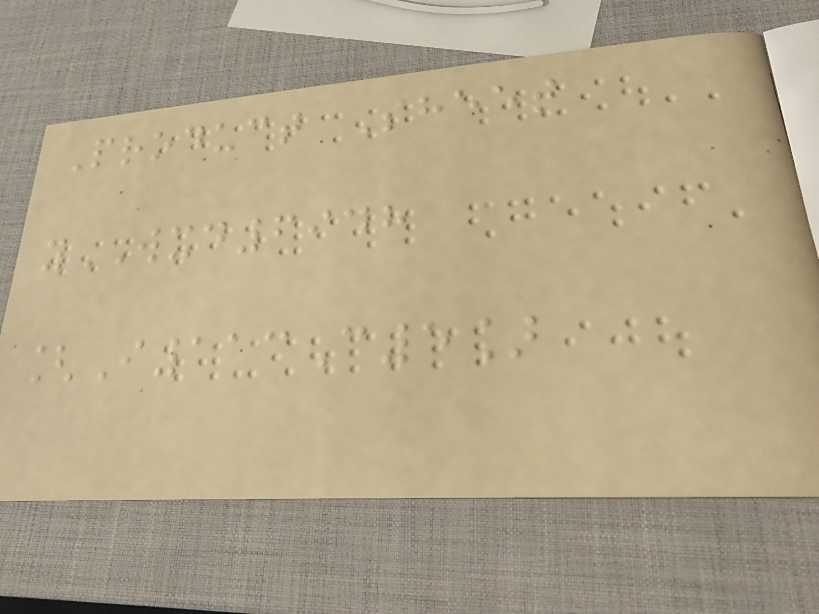Product Sheet
yWXD6948
[I113C5]
